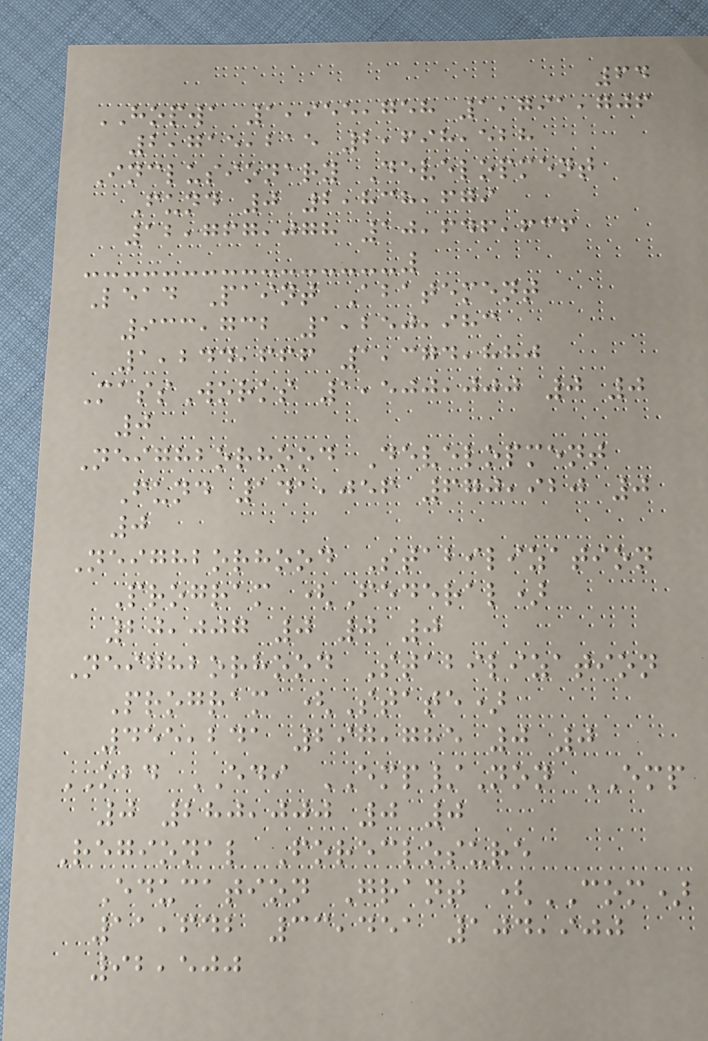64
HOPWA 1,955,758 1,791,706
2,715,215 2,698,528
Inclusionary Development
Fund 0 2,838,679
12,767,078 10,646,636
Lead Paint Abatement
933,732 1,250,983
1,244,666 1,374,880
MassWorks 1,500,000 0 0
0
Neighborhood Development
Fund 141,056 670,920 0
0
Neighborhood Stabilization
Program (Federal)
20,007 0 0 0
Neighborhood Stabilization
Program (State)
455,241 297,785 0 0
OBD EDI EMP/Non EMP
0 280,000 0 0
Regional Foreclosure
Education Grant (COM)
11,642 33,451 104,900
92,500
